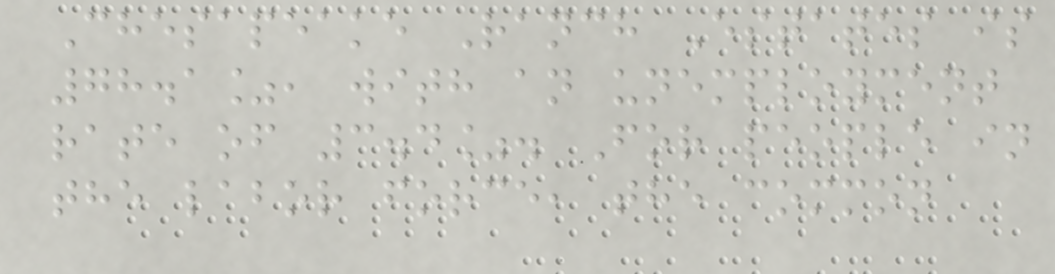Chesapeake Ranch Estates is
78.1%, with an unemployment
rate of 3.4%. For people in
the labor force, the common
